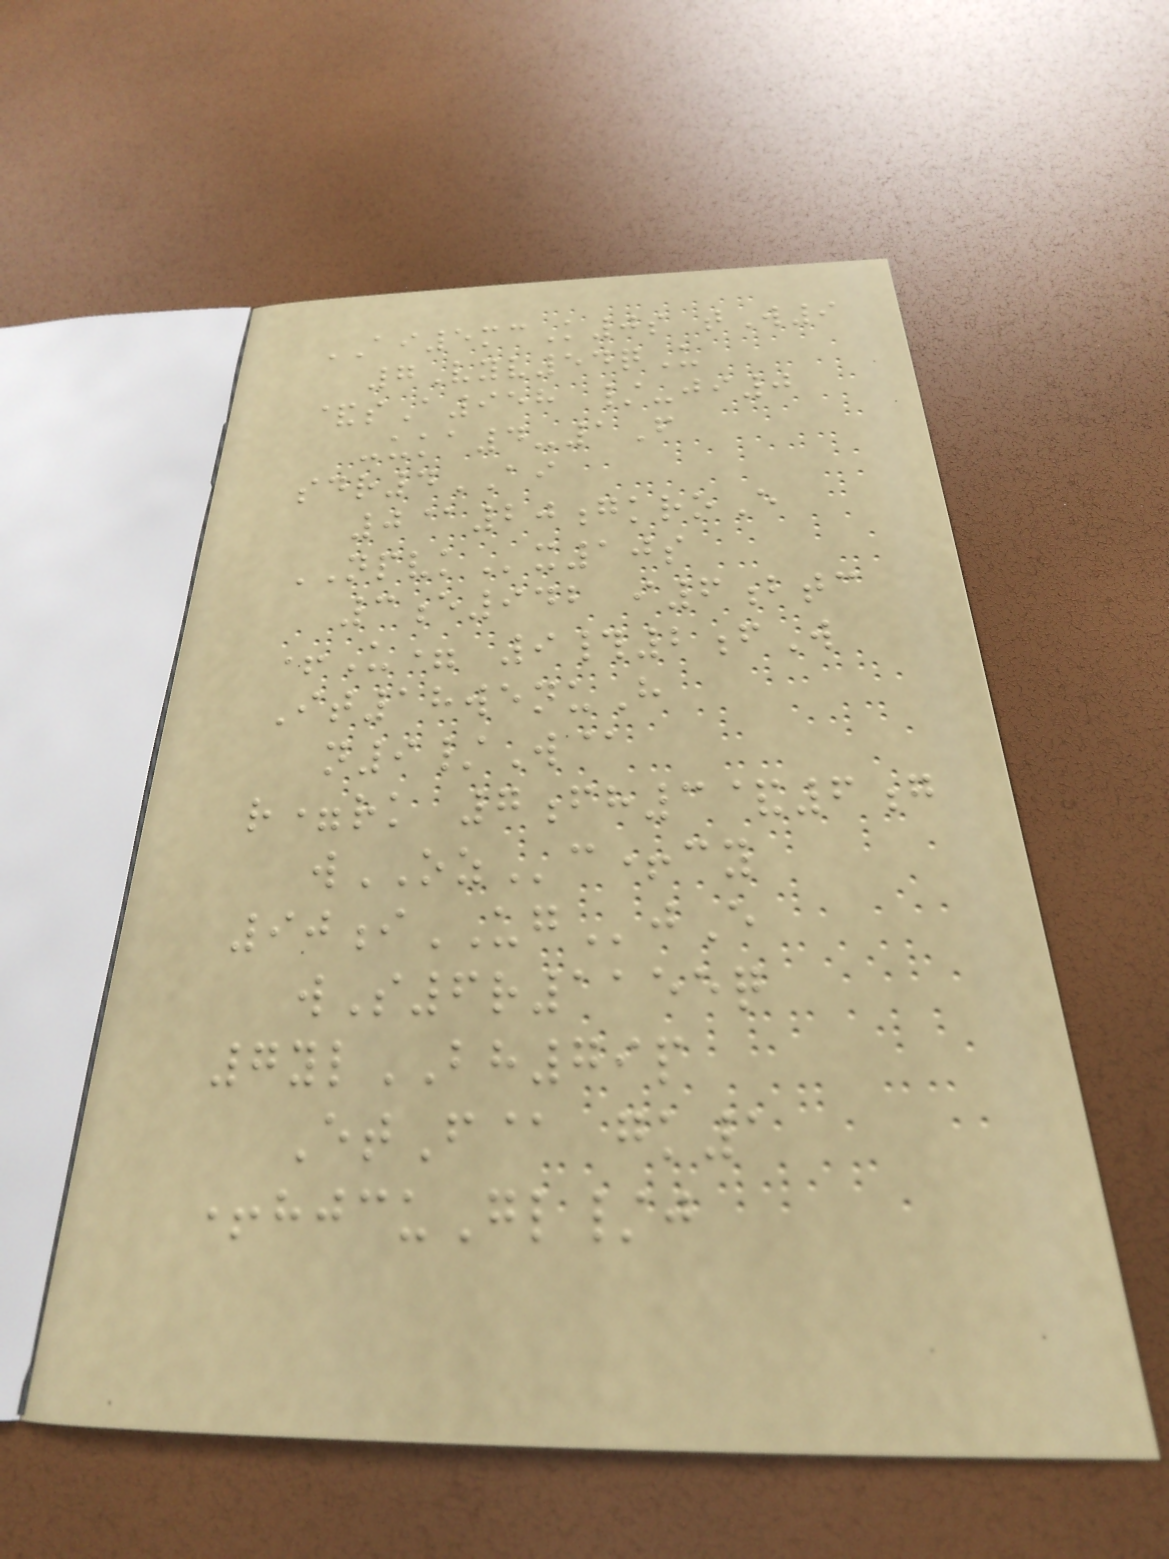AI5mcK0s tW9
7Vyv54qU
&sA958 /-ji0
-uka4-1F
sdr4AI
0@20gkroE
NPVKx10s
3e942 i6btc
+U= 9#2fW
It18wenuH
n9/W@
r=rk 7fh3&6g
wOZc+cy
90iUGjE
wS6r1155q
7ylBH79p
EtF@ gk1
+hjcuGl/j
